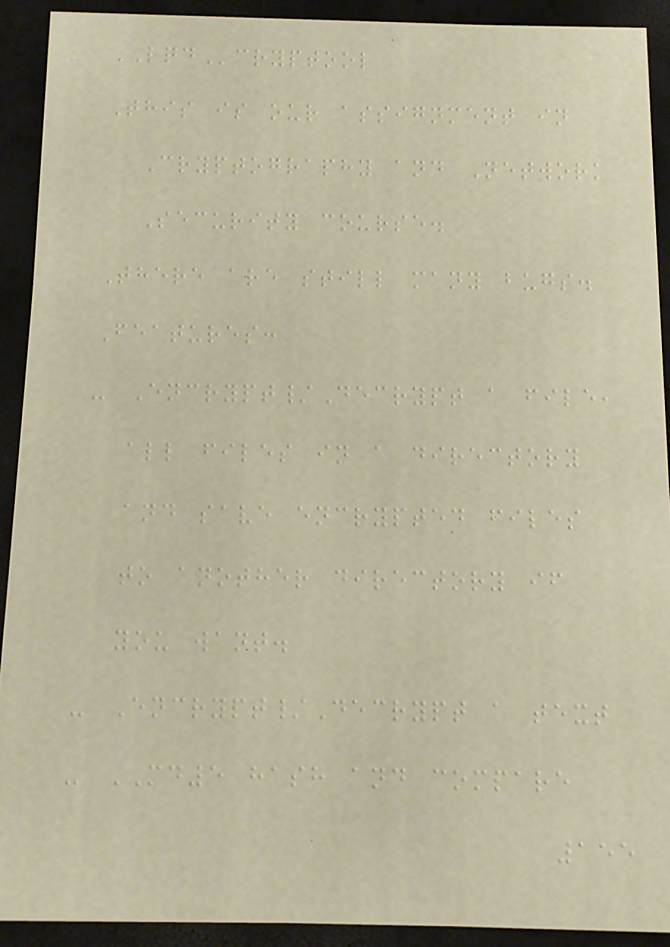LQDcryptool
This is our assignment in
Cryptography and Network
Security course.
There are still many bugs.
Features:
- Encrypt/Decrypt a file,
all files in a directory
and save encrypted files
to another directory if
you want.
- Encrypt/Decrypt a text
- MD5 hash and compare
155
